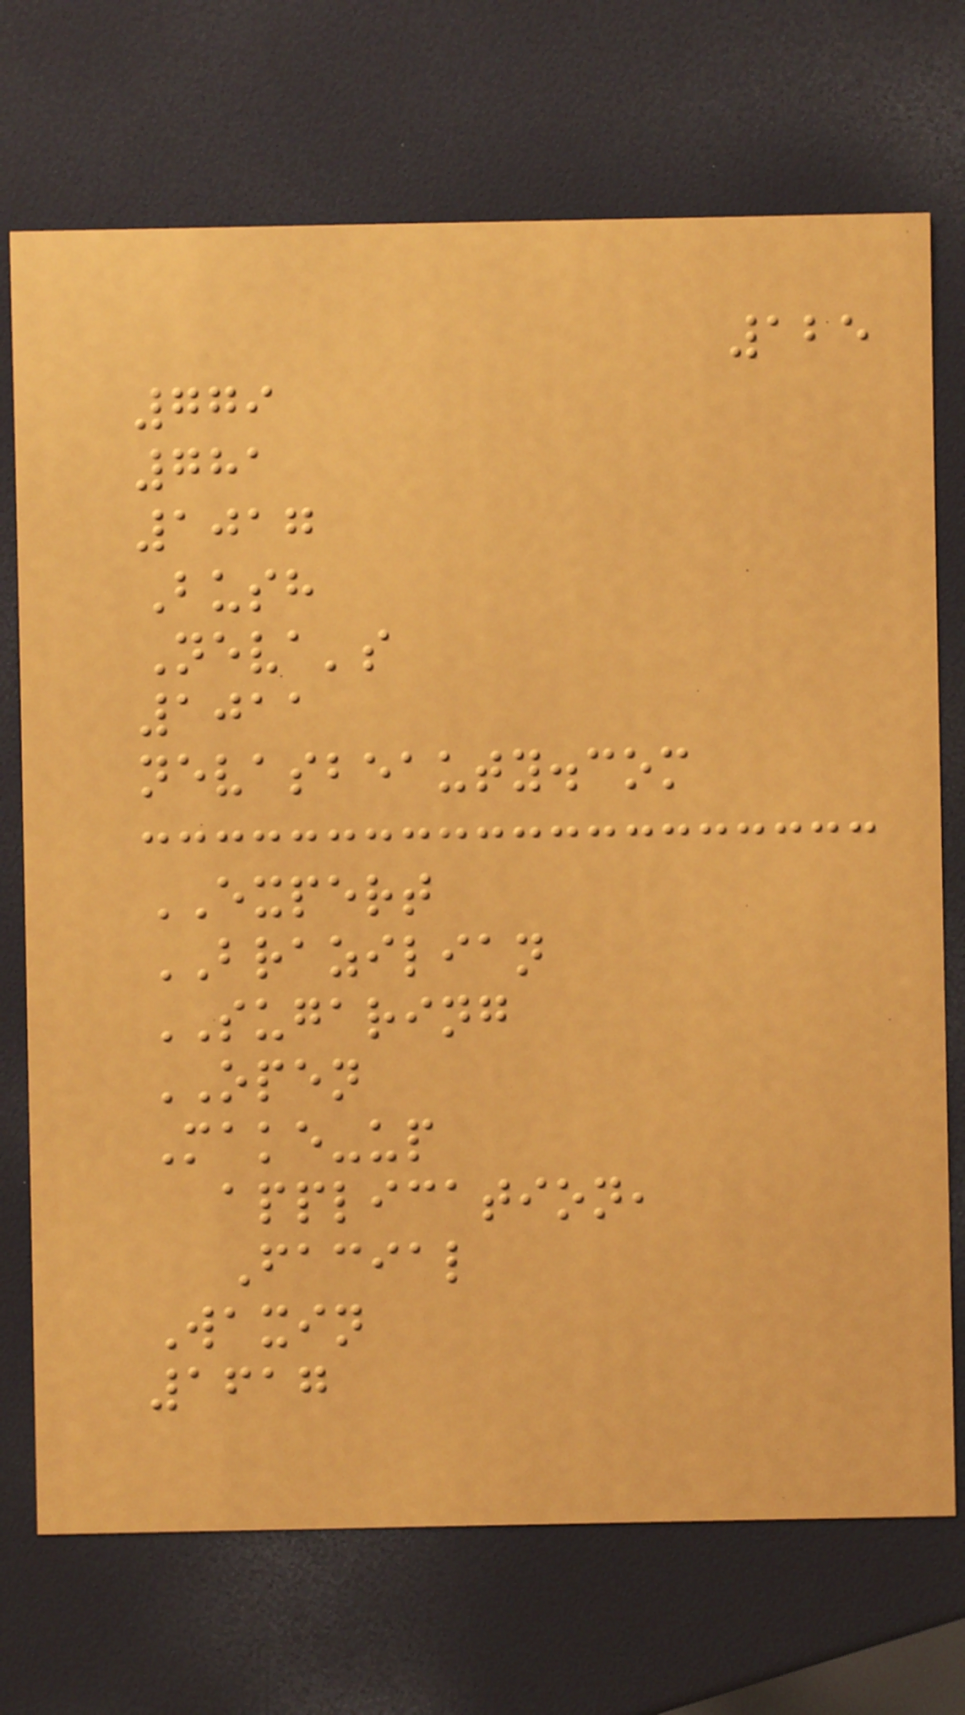125
779
781
1017
Bush
Neva's
1011
nevasbeauty.com
EXPERT
BRAZILIAN
SUGARING
OPEN
Make-up
application,
Facial
Waxin
1617
